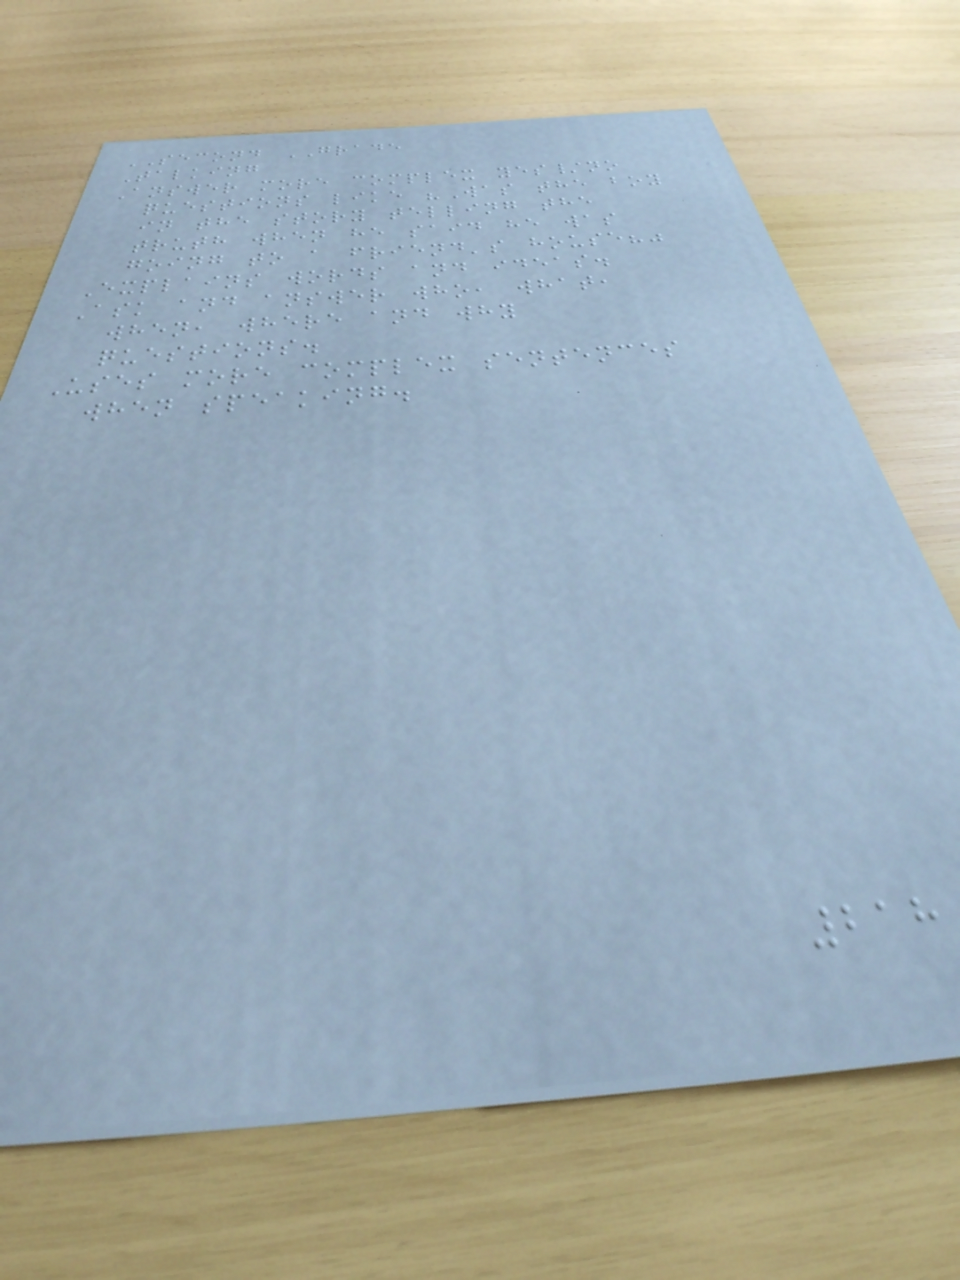SECOND GRADE
Talking
Answer more complex yes/no
questions like "Was the boy
in the story telling the
truth when he said he was
going to a friend's house?"
Explains words and ideas.
Ask and answer who, what,
when, where and why
questions.
Uses more complex sentences
when speaking.
218
